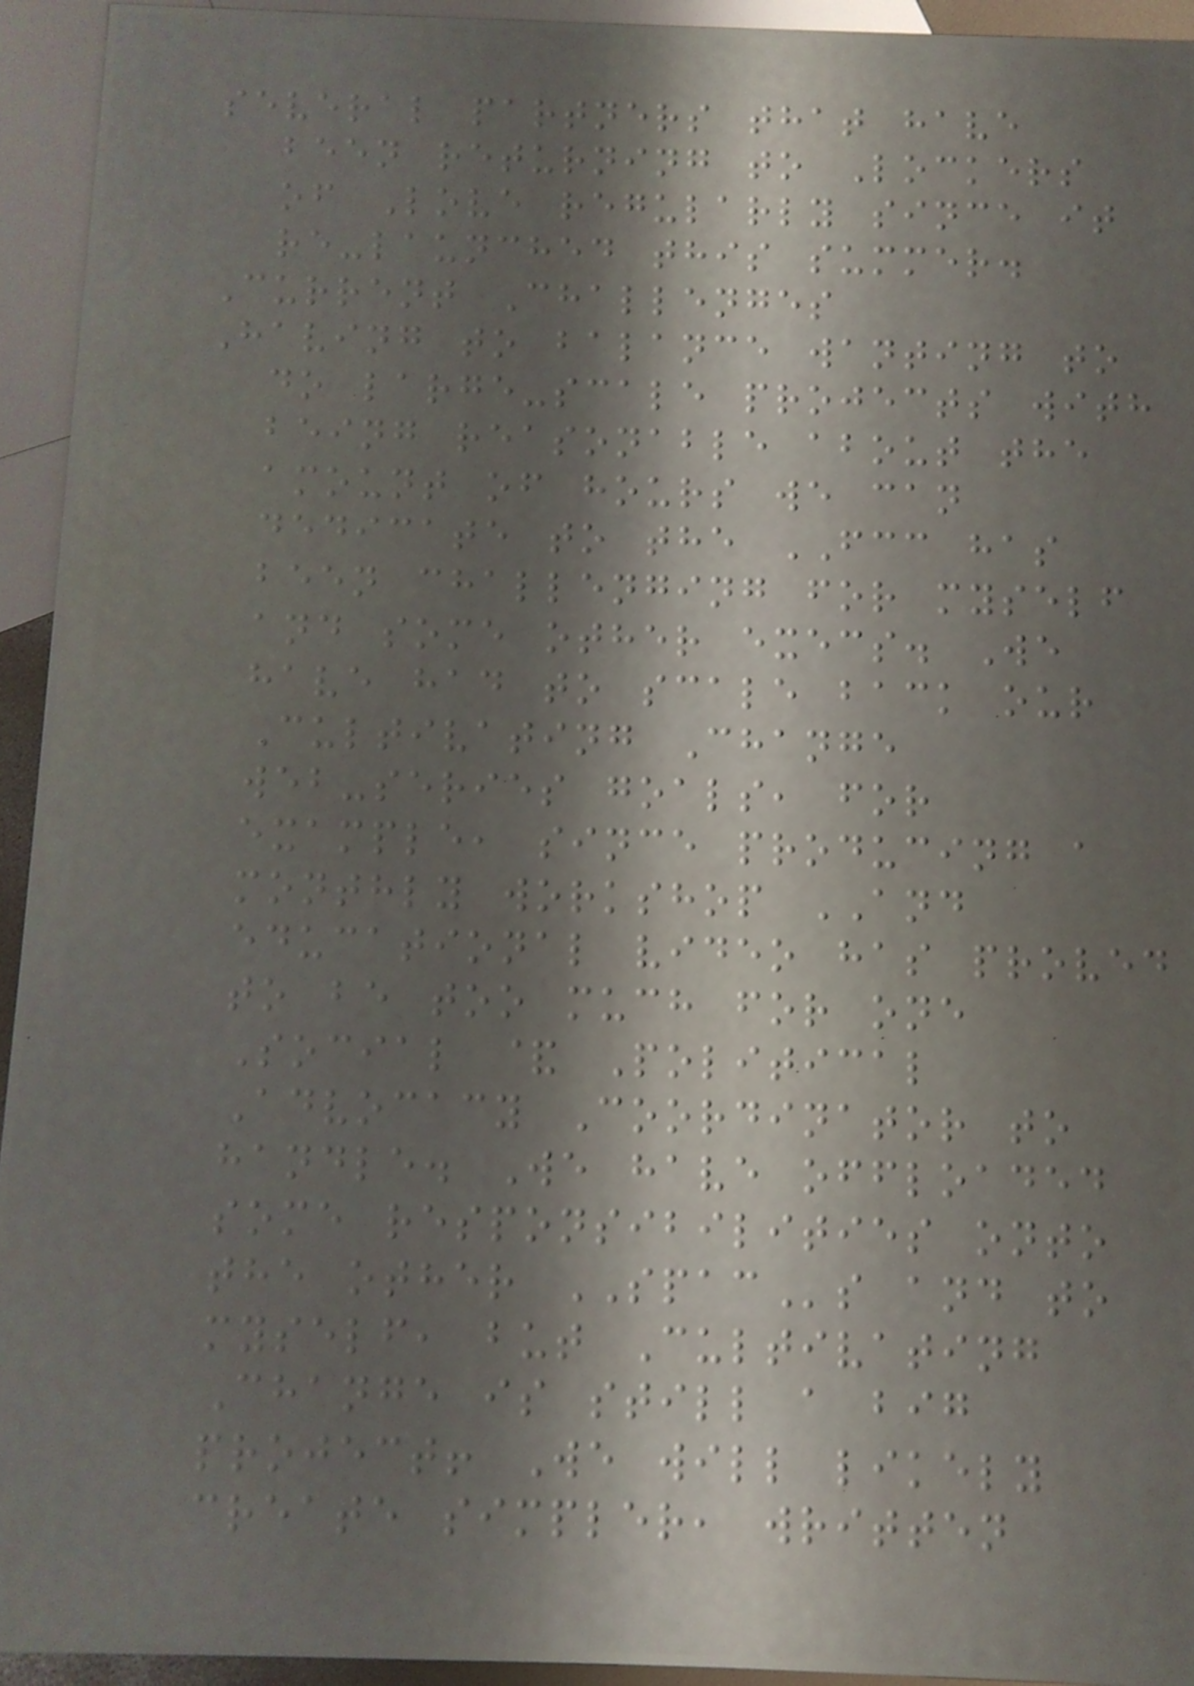several partners that have
been returning to Lockers
of Love regularly since it
re-launched this summer.
Current Challenges
Having to balance wanting to
do large-scale projects with
being reasonable about the
amount of hours we can
dedicate to the FCC has
been challenging for myself
and some other execs. We
have had to scale back our
Cultivating Change
web-series goals, for
example, since producing a
monthly workshop AND
educational video has proved
to be too much for one
Social & Political
Advocacy Coordinator to
handle. We have offloaded
some responsibilities onto
the other SPACs and to
myself, but Cultivating
Change is still a big
project! We will likely
create simpler, written
